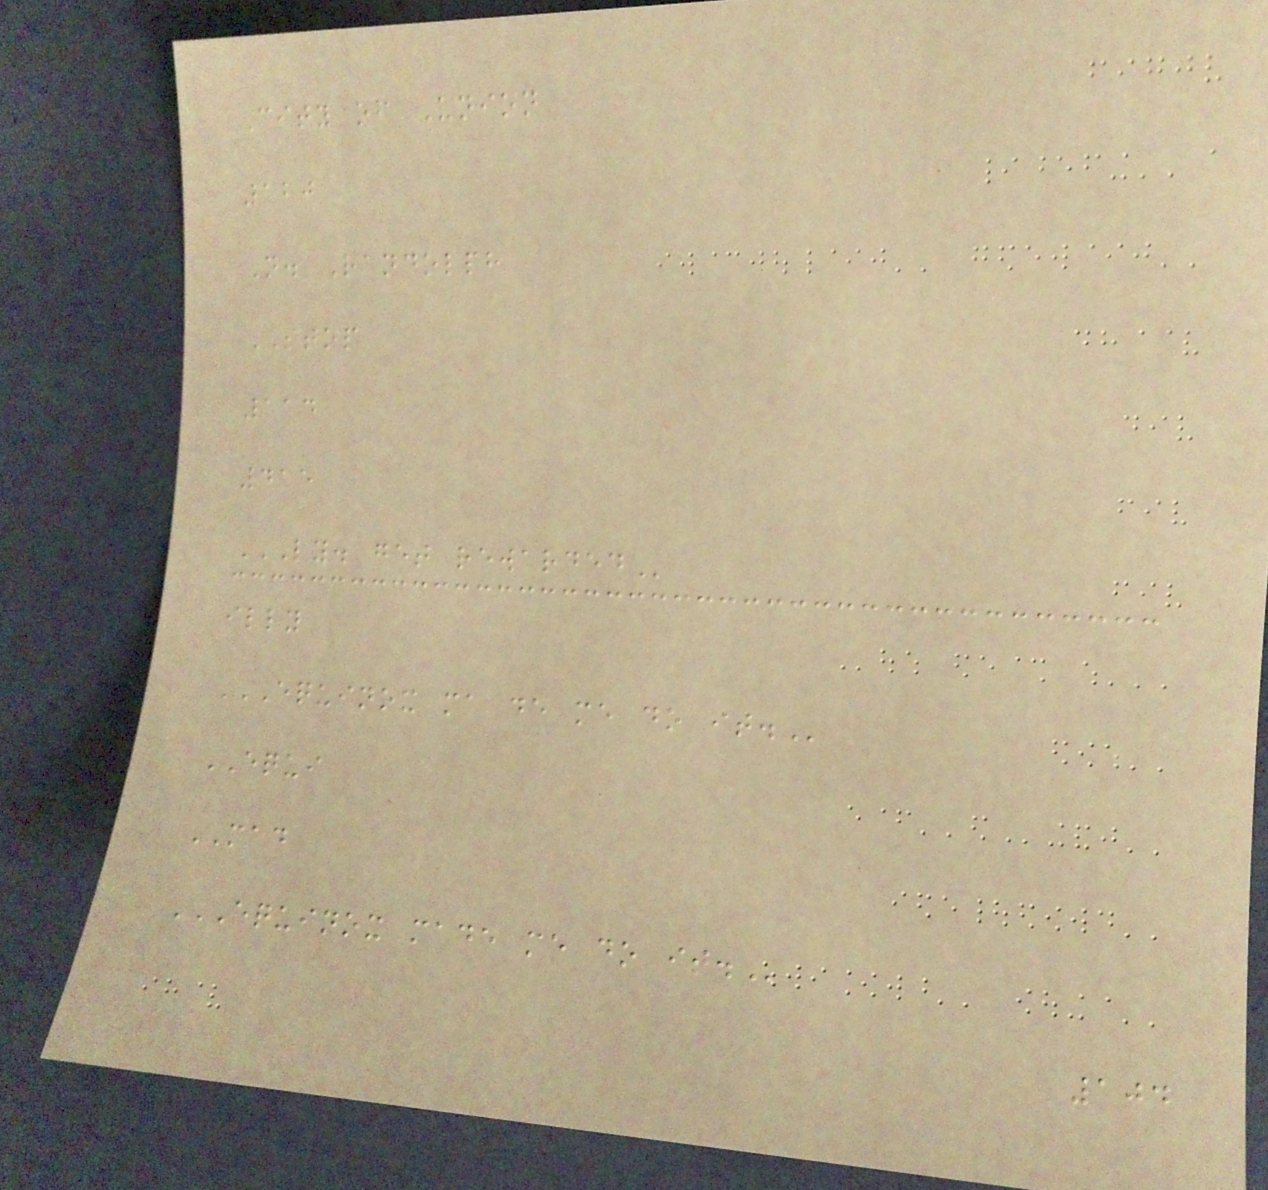City of Union
120
N. Randolph
STOP
114
415
LY. GET REWARDED
illy
EQUINOX MA DE ME DO IT.
EQUI
MAD
EQUINOX MADE ME DO IT.
104
